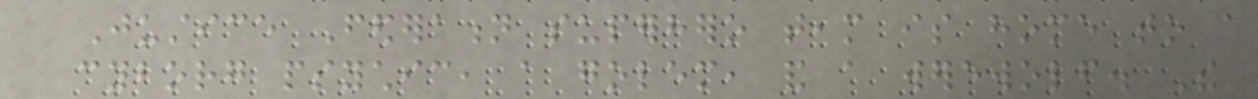Justice Federation superhero team is home to a
cyborg psychic, a golem, and a werewolf. The
